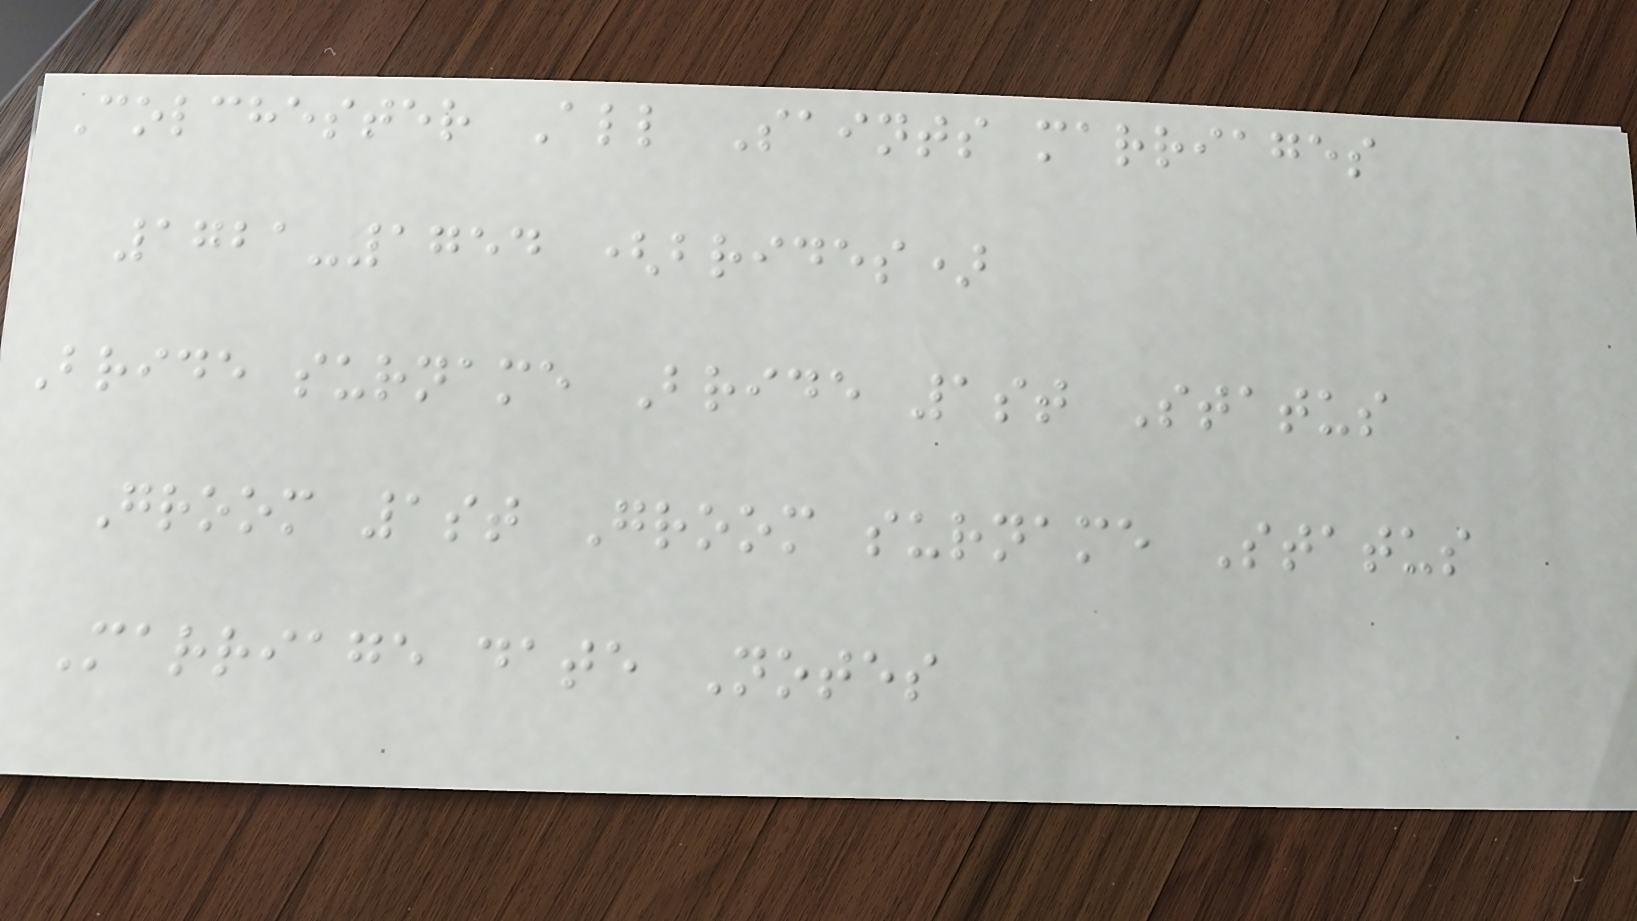Colchester All Saints marriages
1721-1754 (brides)
Bride surname Bride 1st Status
Groom 1st Groom surname Status
Marriage date Notes
